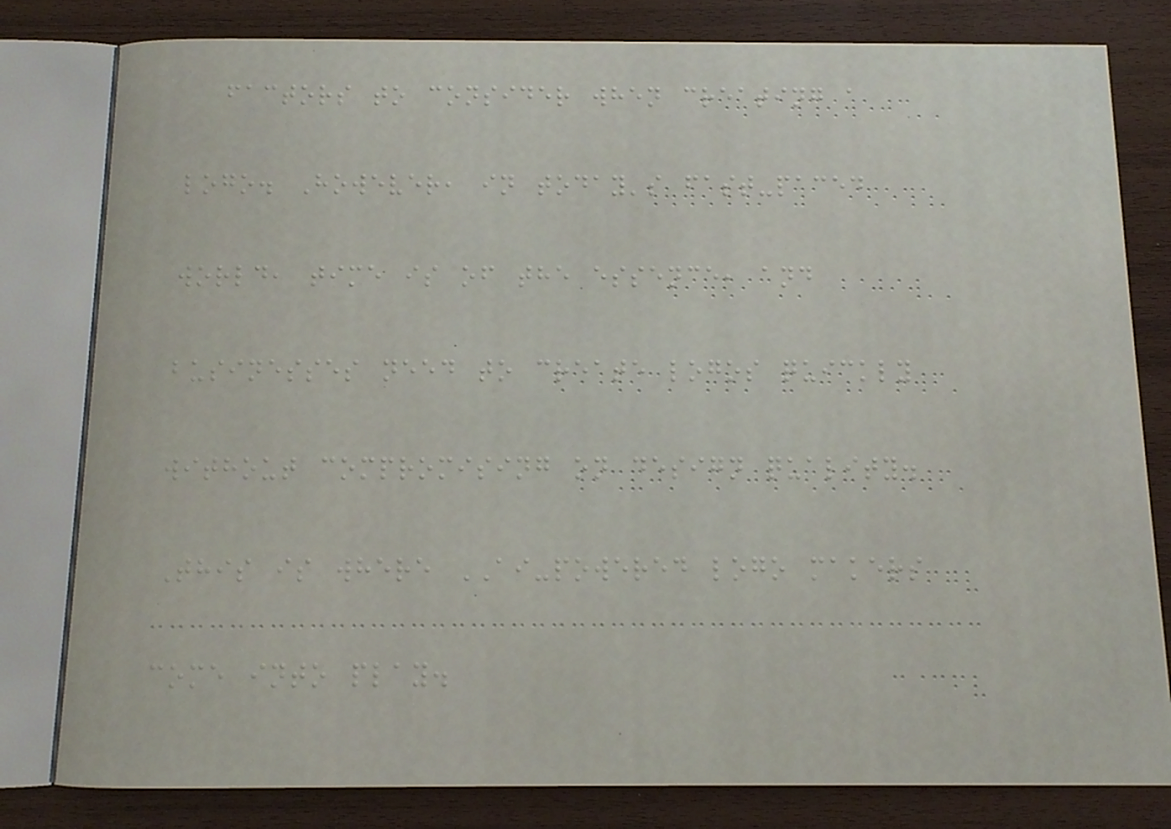factors to consider when creating a
logo. However, in today's fast-paced
world, time is of the essence, and
businesses need to create logos quickly
without compromising on design quality.
This is where AI-powered logo makers
come into play.
